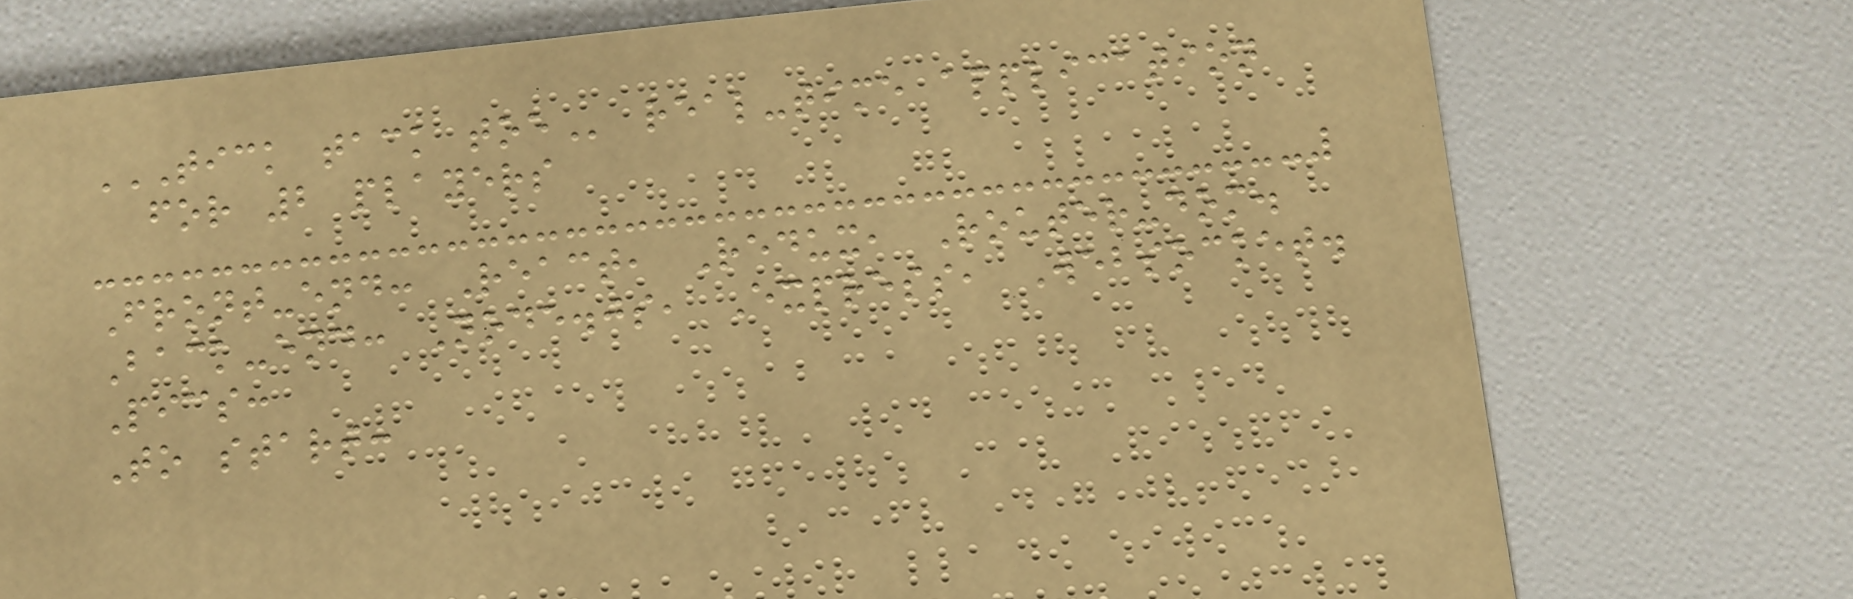TICK TACK TOE real-time application
for 2 players
Front-end: React, Redux, Router-dom.
Back-end: Node.js, Express, Websocket.
Pics:
To start:
